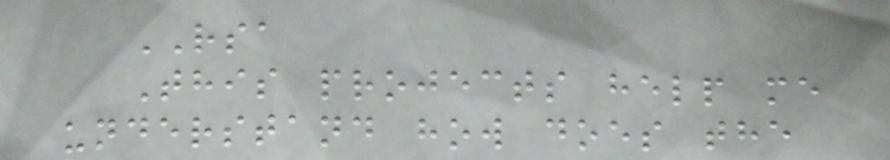RSA
This projects help me
understand how does the
